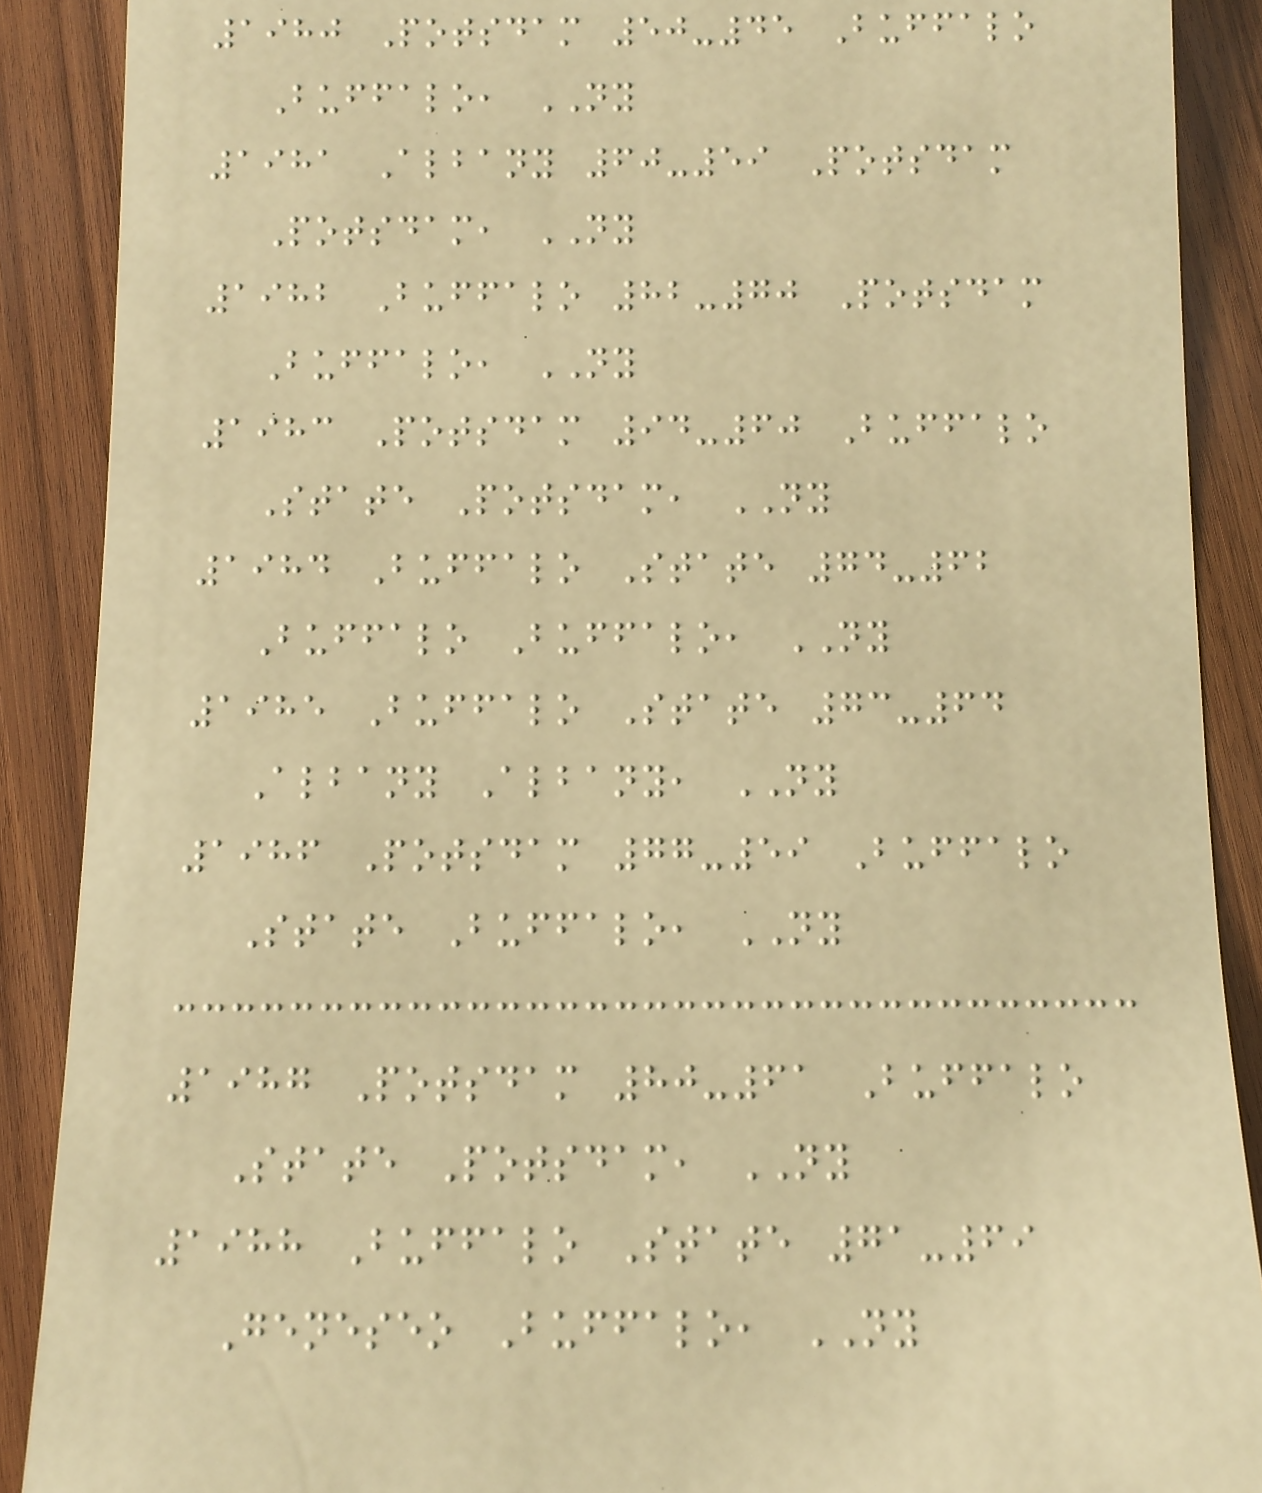1980 Potsdam 50-45 Buffalo
Buffalo, NY
1981 Albany 60-59 Potsdam
Potsdam, NY
1982 Buffalo 82-70 Potsdam
Buffalo, NY
1983 Potsdam 94-60 Buffalo
State Potsdam, NY
1984 Buffalo State 74-62
Buffalo Buffalo, NY
1985 Buffalo State 73-64
Albany Albany, NY
1986 Potsdam 77-59 Buffalo
State Buffalo, NY
1987 Potsdam 80-61 Buffalo
State Potsdam, NY
1988 Buffalo State 71-69
Geneseo Buffalo, NY
